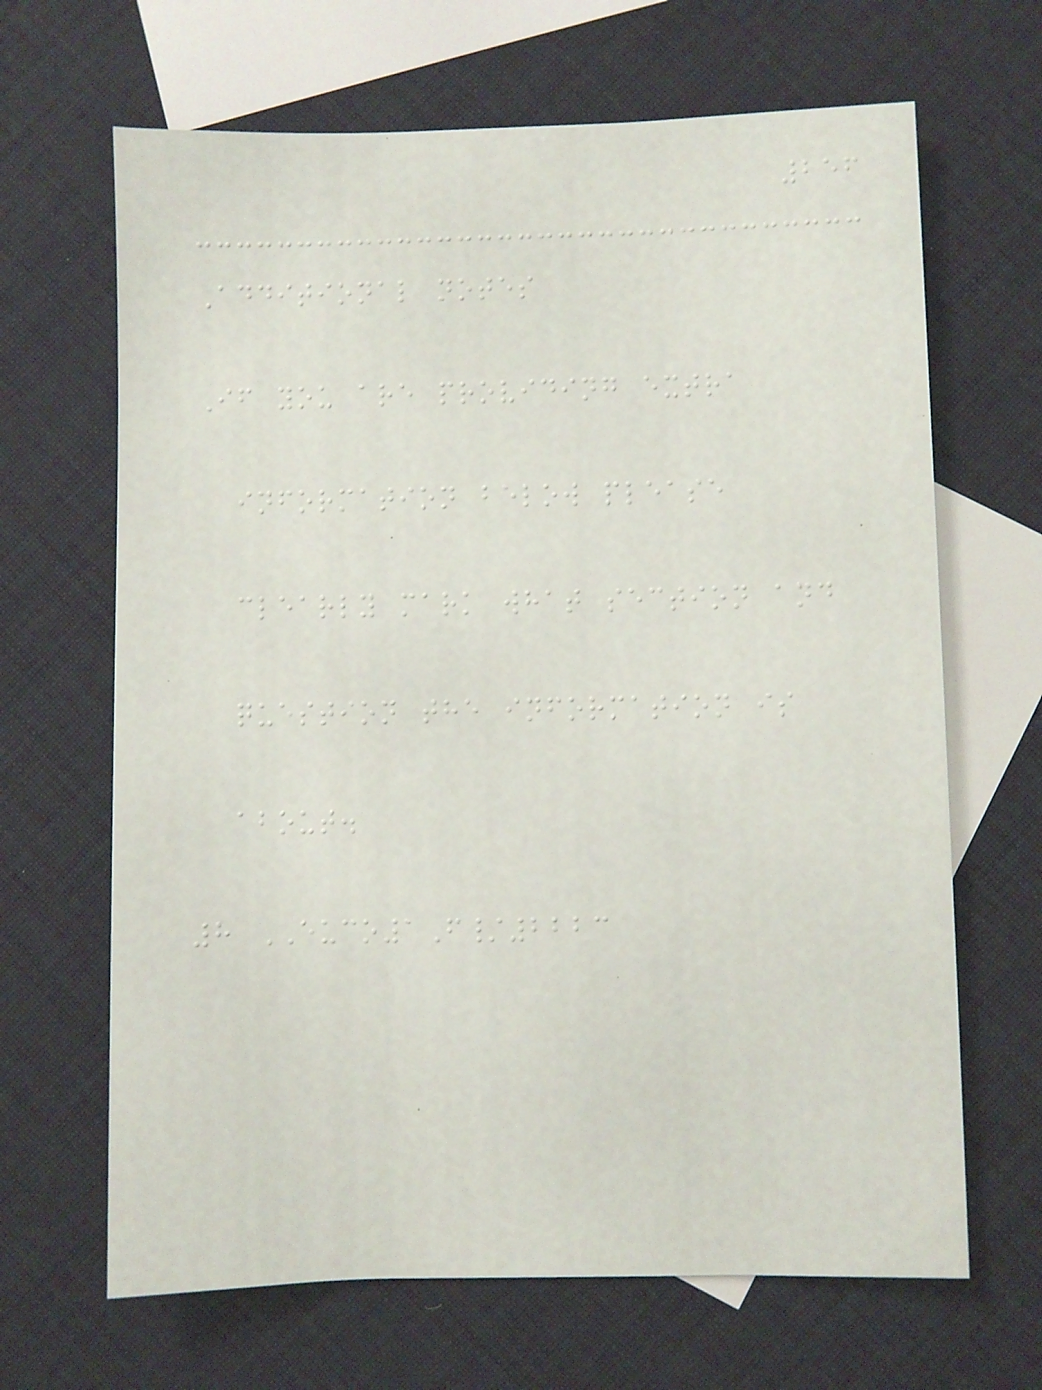256
Additional notes
If you are providing extra
information below please
clearly mark what section and
question the information is
about.
8 EUCO1F/2223
